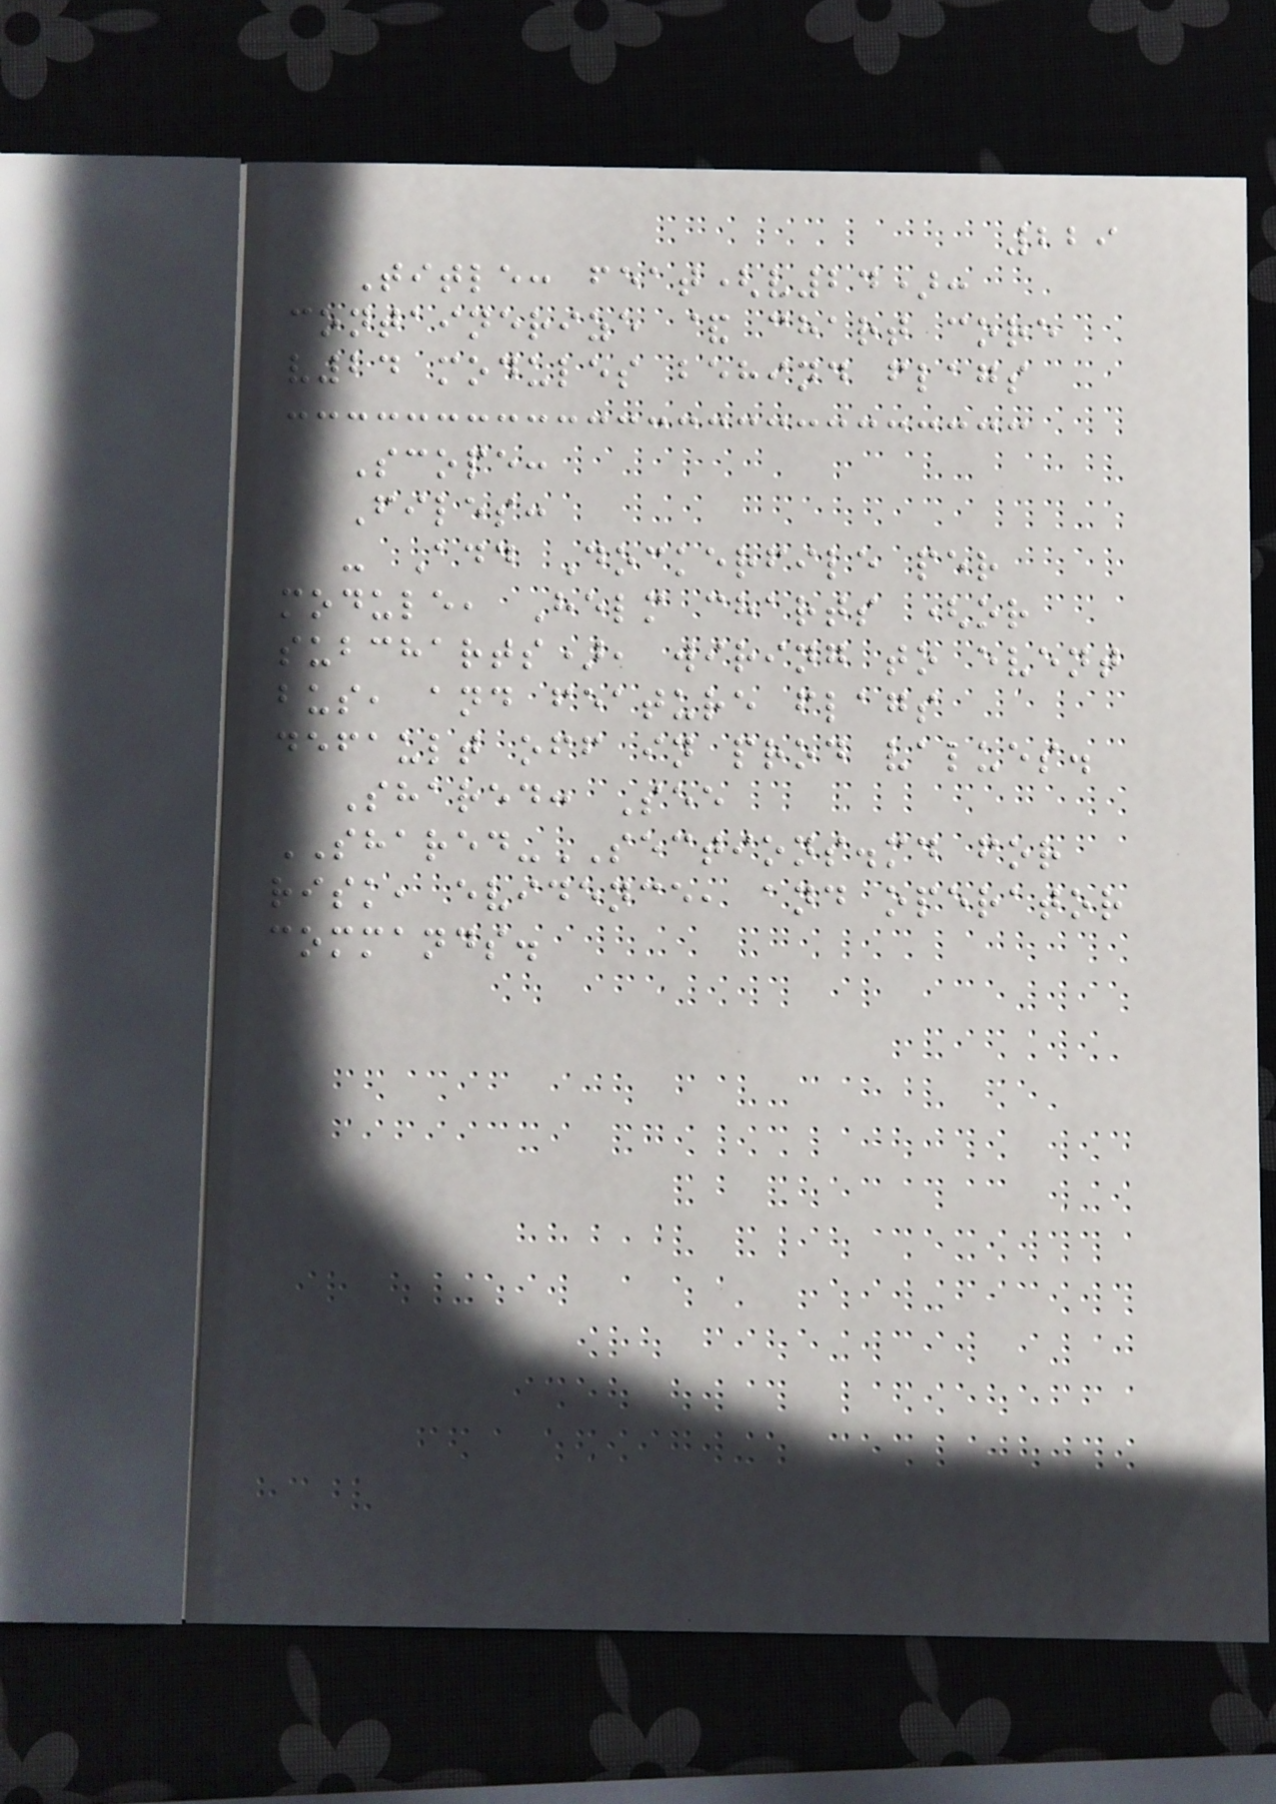229
Title: feat(v24):
containerize & chart core
v24 modules behind flags
Scope:
Files:
- Add Dockerfile per
module, Helm charts (or
subcharts), wiring to event
bus, and feature flags
default off in prod values.
Shared: See
SHARED-SECTIONS.md for
risk, evidence, and operator
commands.
